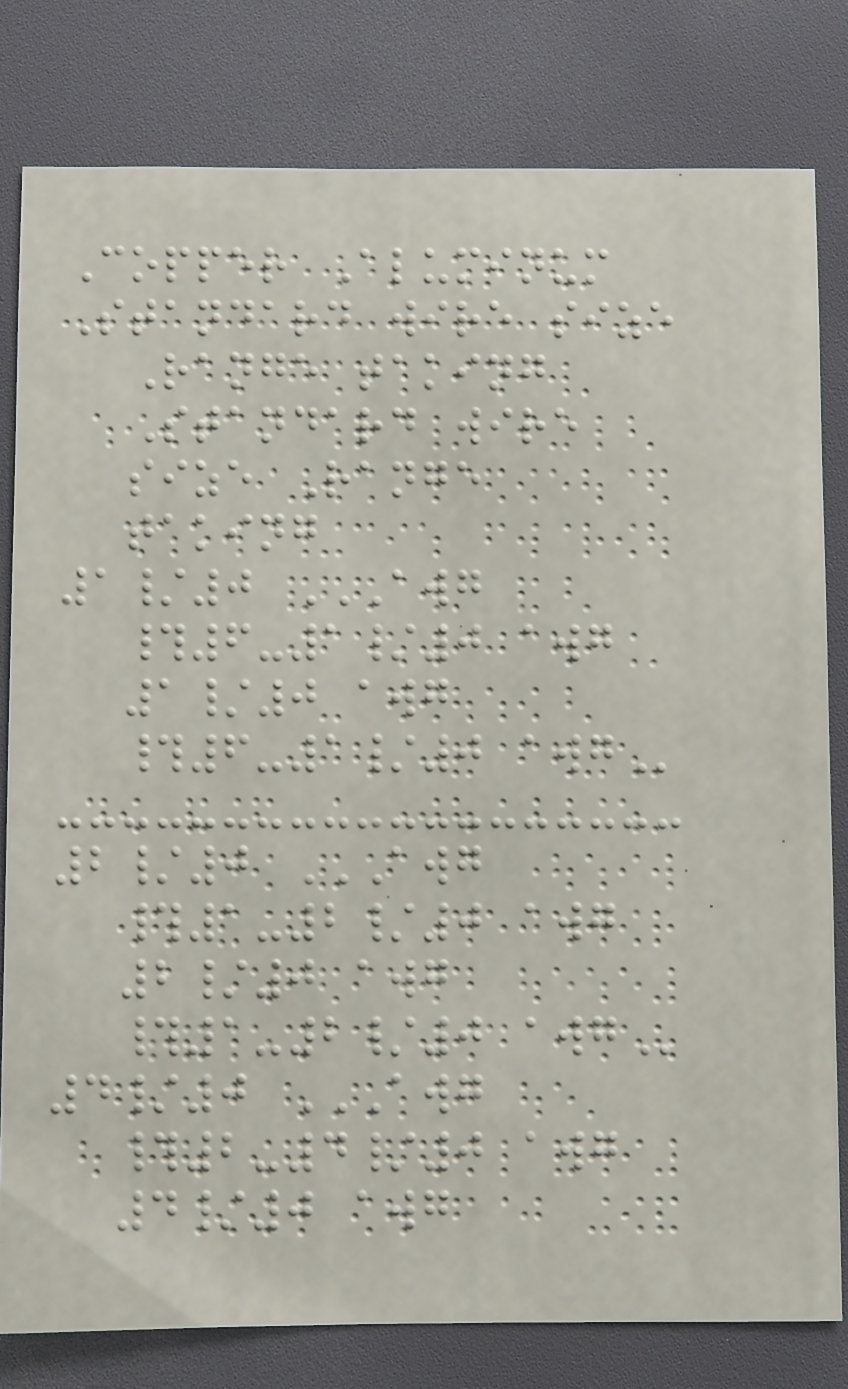Copper Aluminum
Standard wire size
Range taking
Standard wire
size Range
taking
1/0 AWG
#6-1/0 AWG
1/0 AWG
#6-1/0 AWG
2/0 AWG
#1-2/0 AWG
2/0 AWG
#1-2/0 AWG
4/0 AWG
#2-4/0 AWG
4/0 AWG
